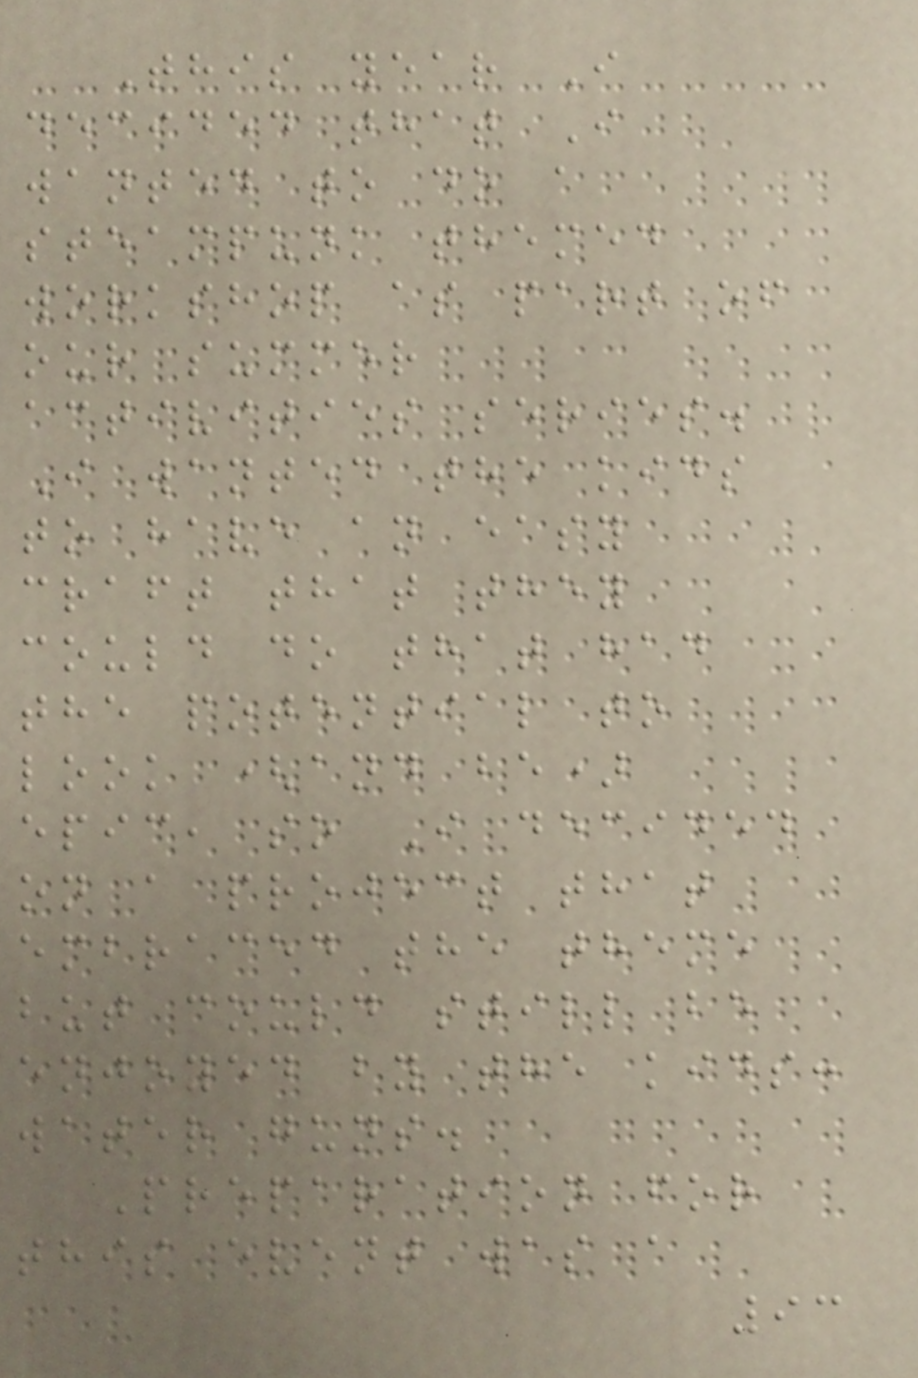This year I
decided that I
wanted to do a
steampunk themed
workshop as part of
our summer
activities series.
I wanted the kids
to have an easy
craft that they
could do that had
the potential to
look (and be)
epic, so I decided
on a project that
embraced the theme
but could still be
enjoyed by the kids:
water guns.
Preparation for
this event was a
93
